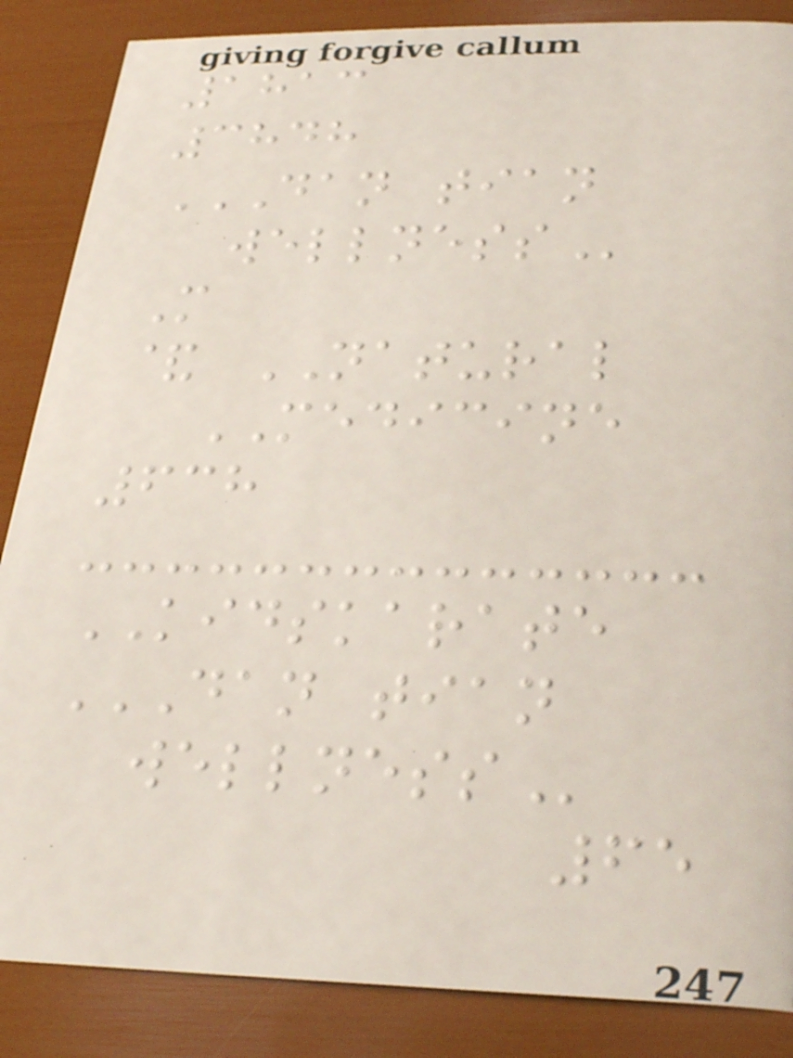1813
3848
DAN TIAN
WELLNESS
M
& NATURAL
MEDICINE
638
KIDSKARATE
DAN TIAN
WELLNESS
65
